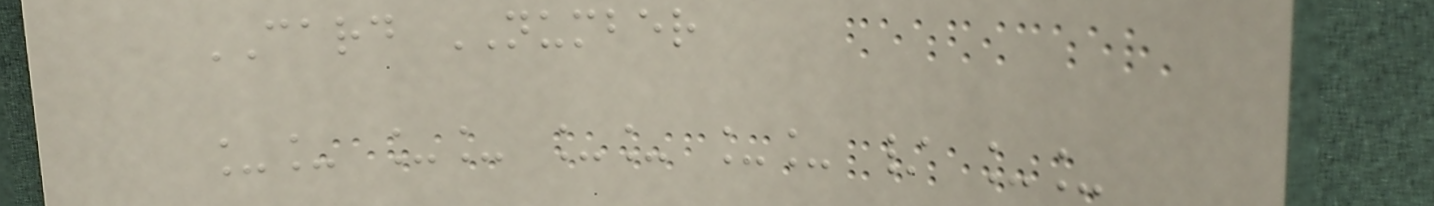CARD NUMBER
__ __ __ __ / __
